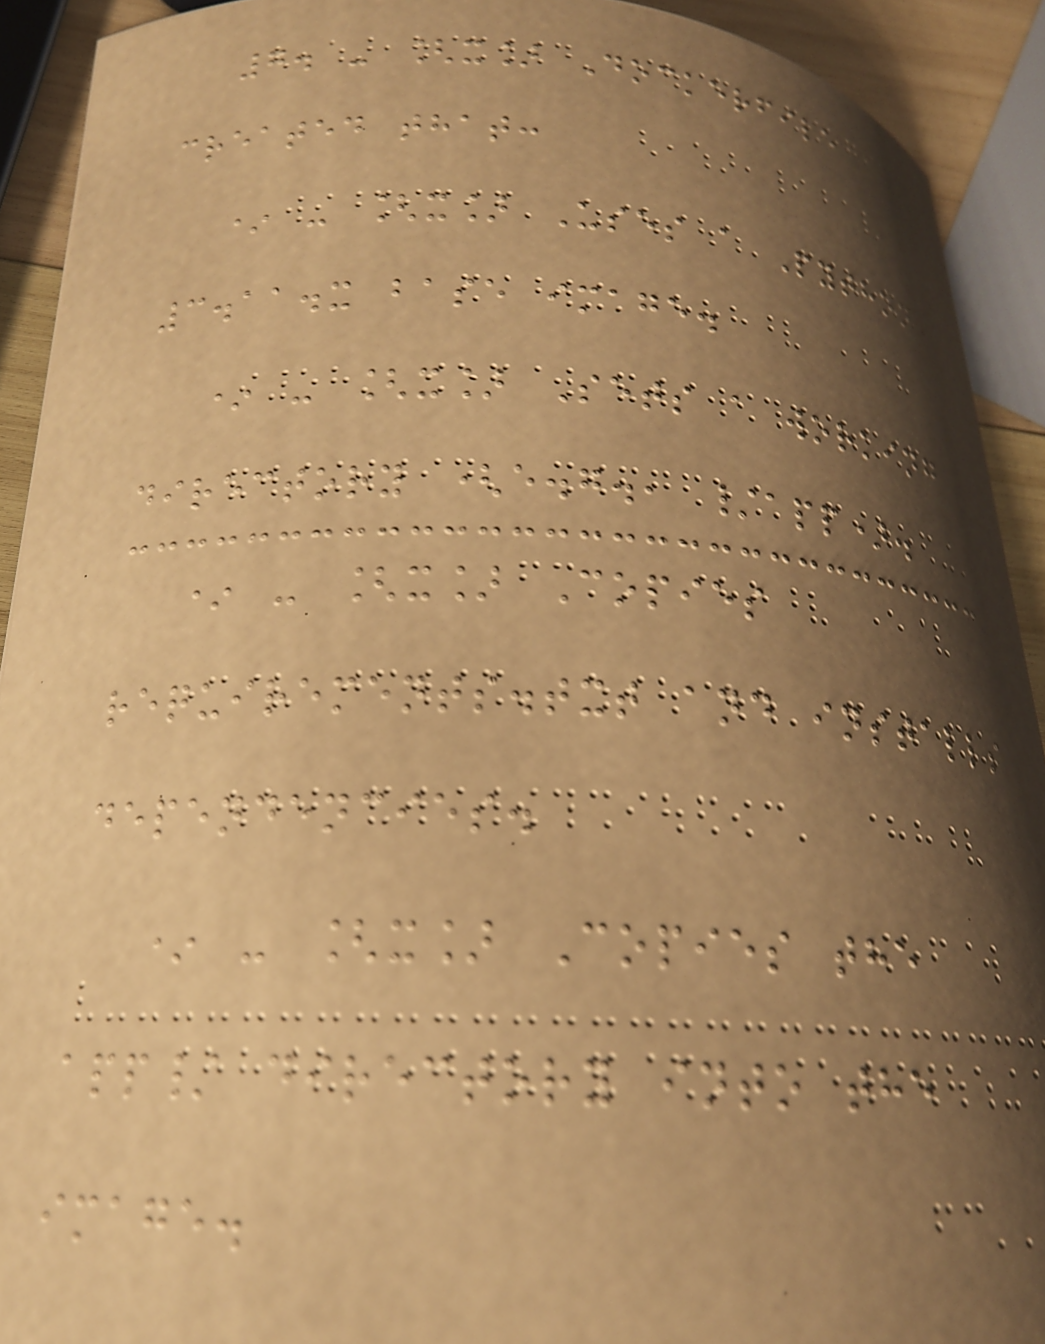7. - [x] Dockerfile
created that:
* - [x] Uses a Python
3.11.x base image.
* - [x] Sets a working
directory (e.g., /app).
* - [x] Copies
requirements.txt and installs
dependencies.
* - [x] Copies the
app/ directory into the
image.
